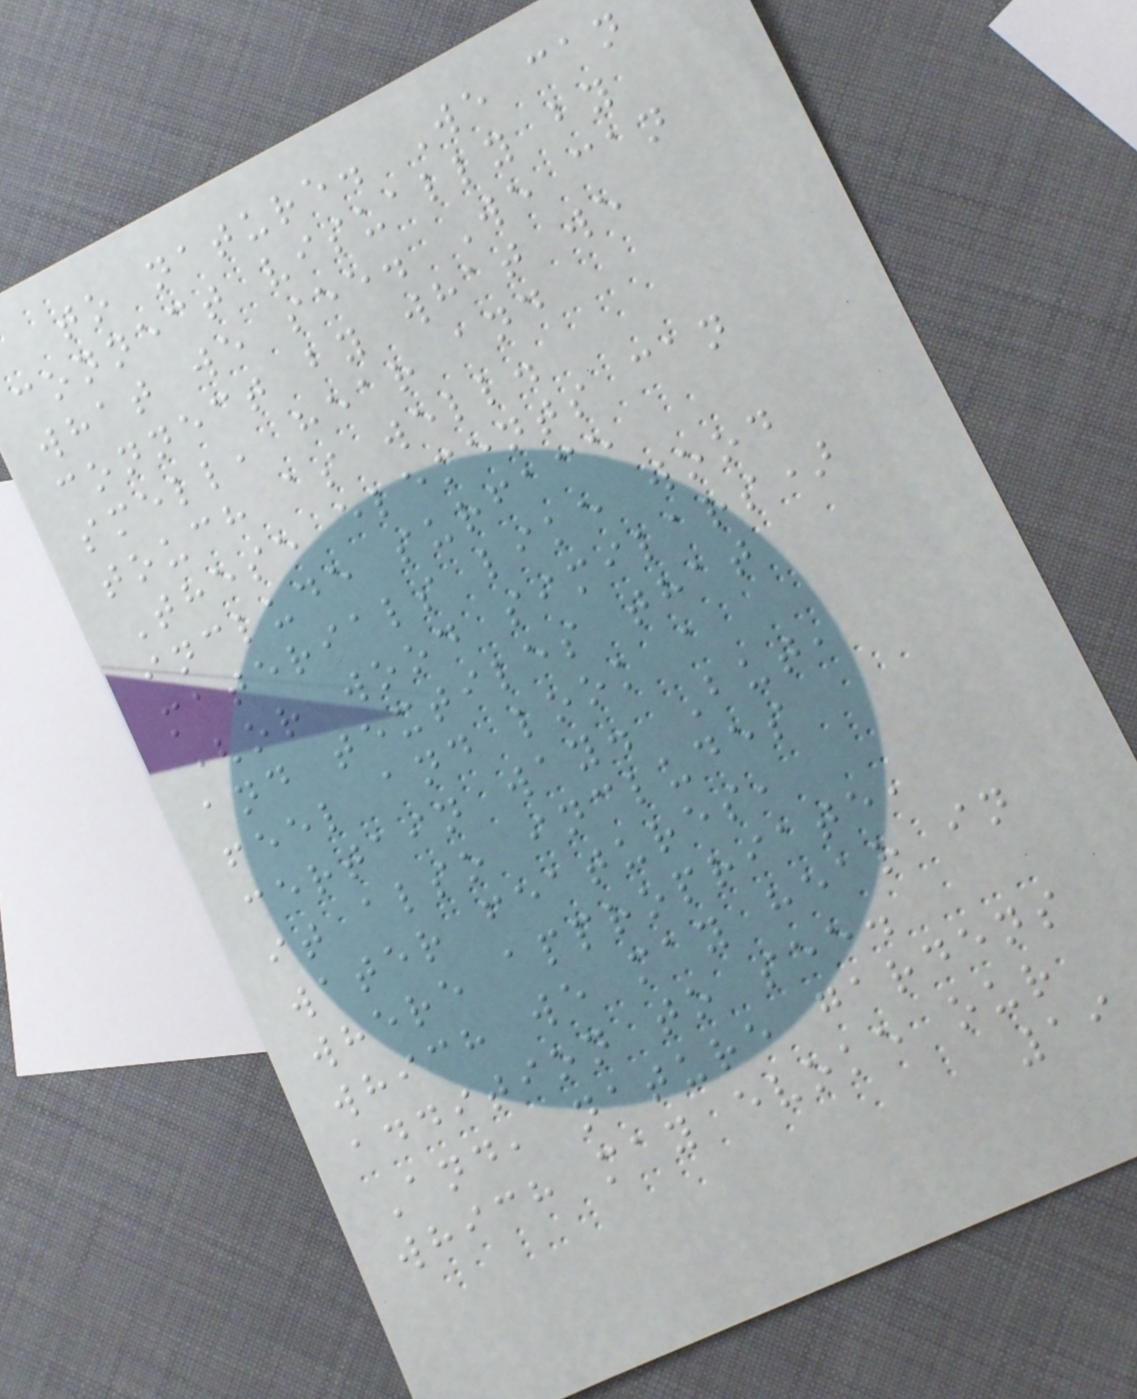to nature. We can
connect visually by
what we see. We can
connect by what we
smell, hear and
touch as well.
These elements can
include surface
materials like wood
(or wood similars)
and textiles that
feel and look a
certain way. But,
it also includes
water features,
where appropriate,
which we may hear in
addition to see.
And, nature gardens
which may evoke our
19
